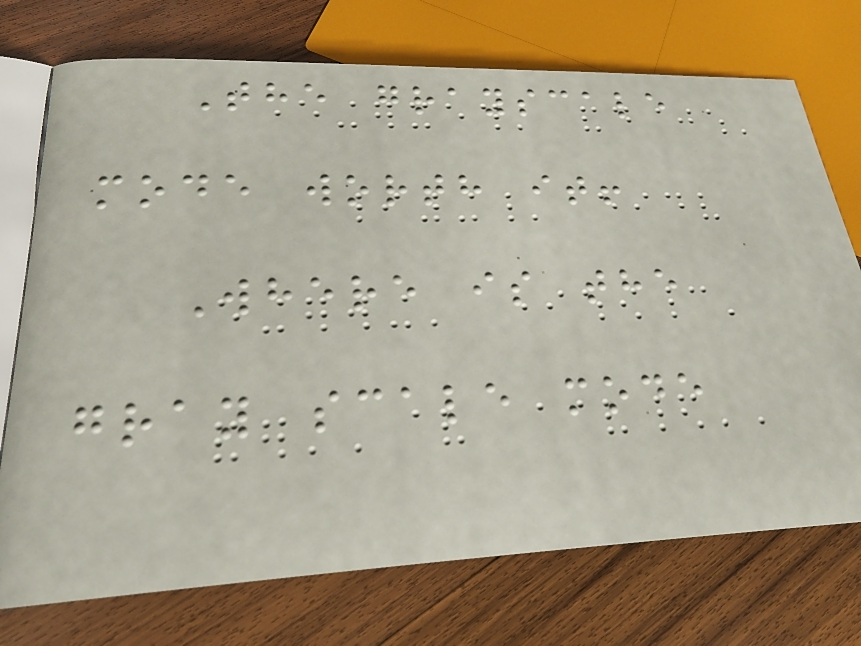The grayscale
mode worth it!
Where is the
gray scale mode
